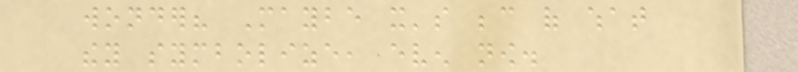wonder? Maybe it's because of what
they symbolize, even now.
